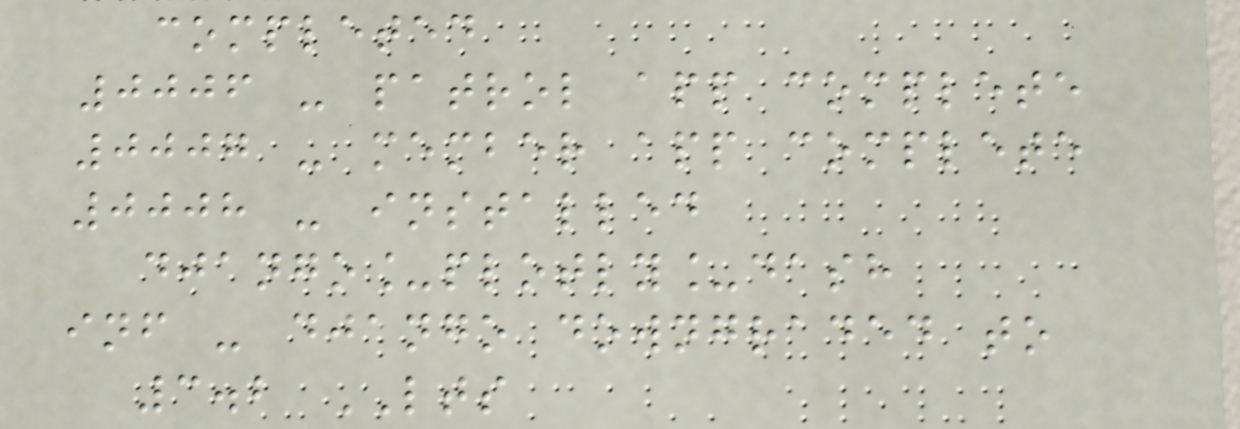completed
0006 - patrol app complete
0007 - member app complete
0008 - installed
django_plotly_dash
inf - django downgraded to
3.2 LTS
